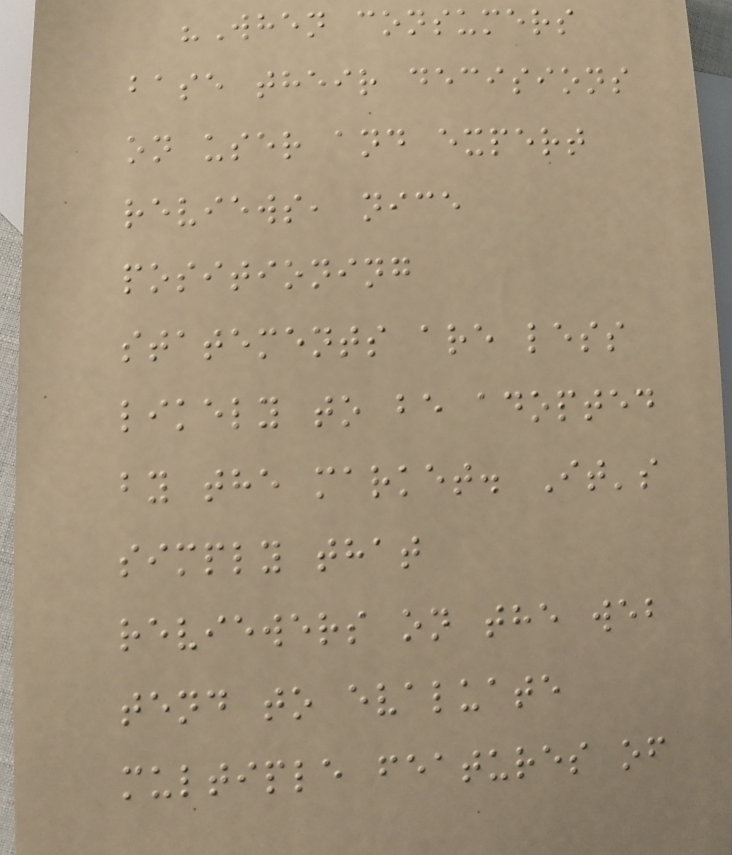"When consumers
base their decisions
on user and expert
reviews, nice
positioning
statements are less
likely to be adopted
by the market. It's
simply that
reviewers on the web
tend to evaluate
multiple features of
